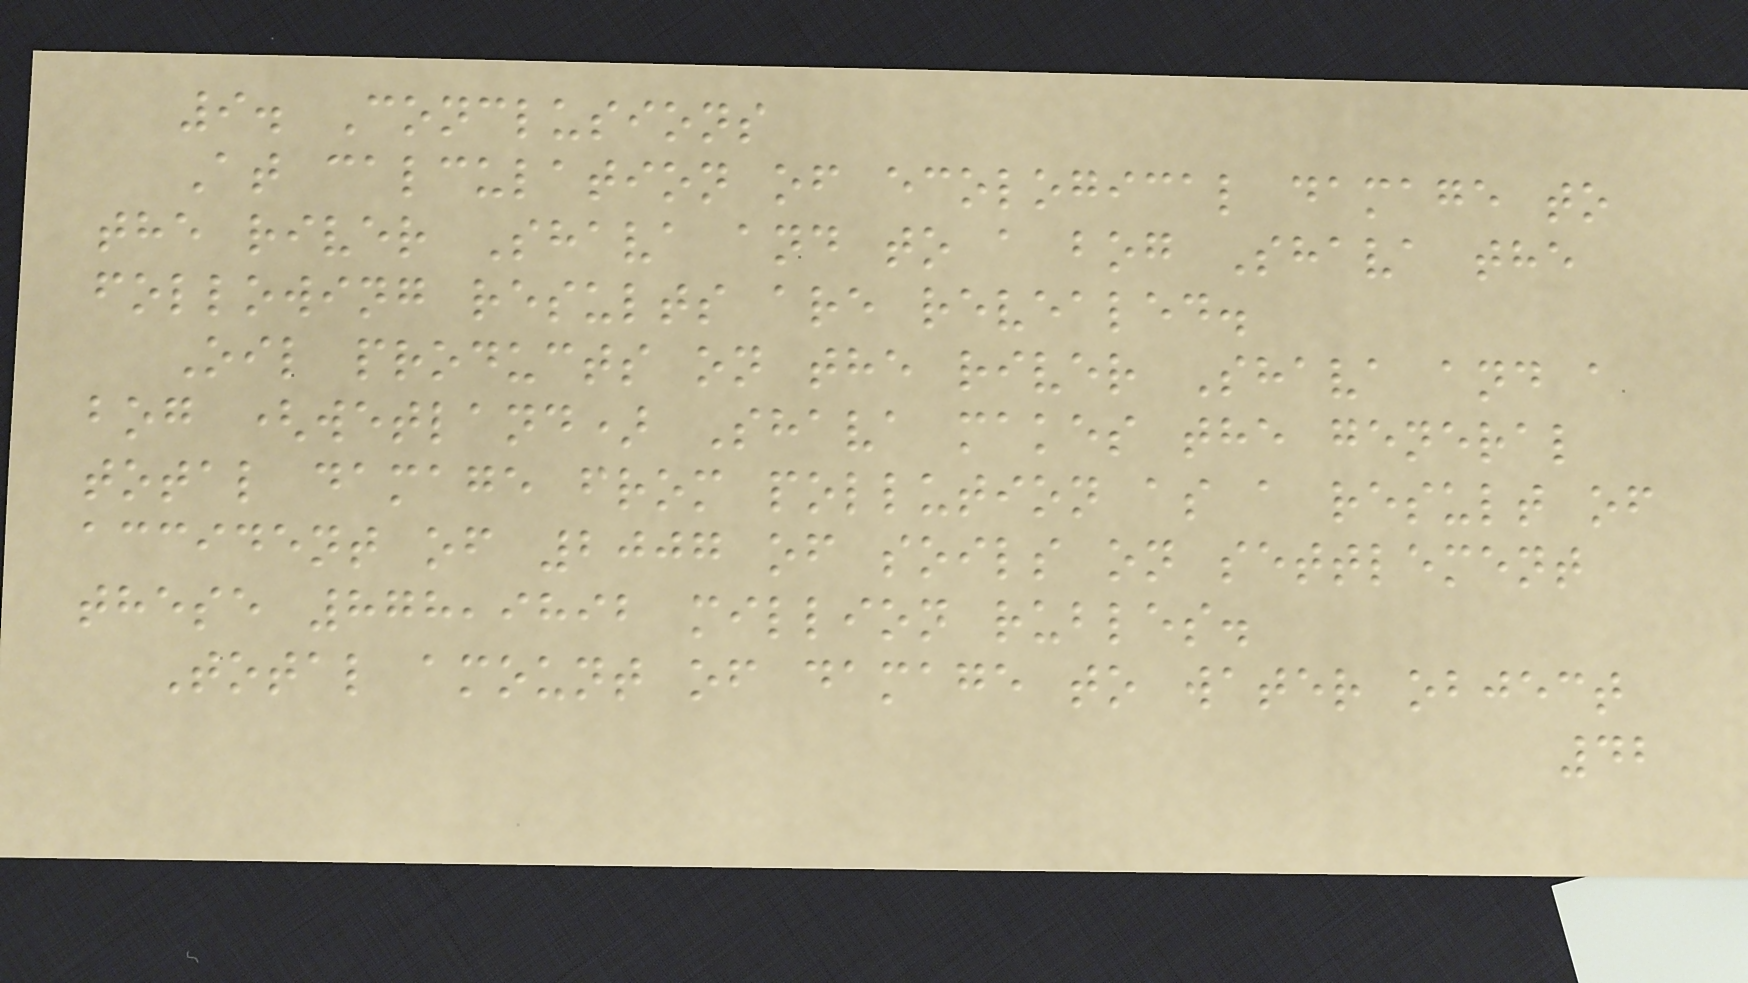9. Conclusions
At calculation of ecological damage to
the river Shava and to a bog Shava the
following results are revealed.
Oil products on the river Shava and a
bog (wetland) Shava makes the general
total damage from pollution as a result of
accident of 2007 of soils on settlement
these 878,9892 million rubles.
Total amount of damage to water object
42
